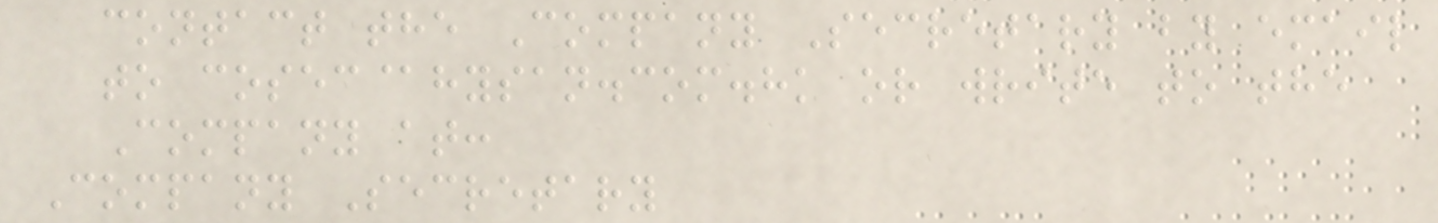contact the Company Secretary by email
to cosec@hysan.com.hk or write to the
Company at:
Company Secretary
